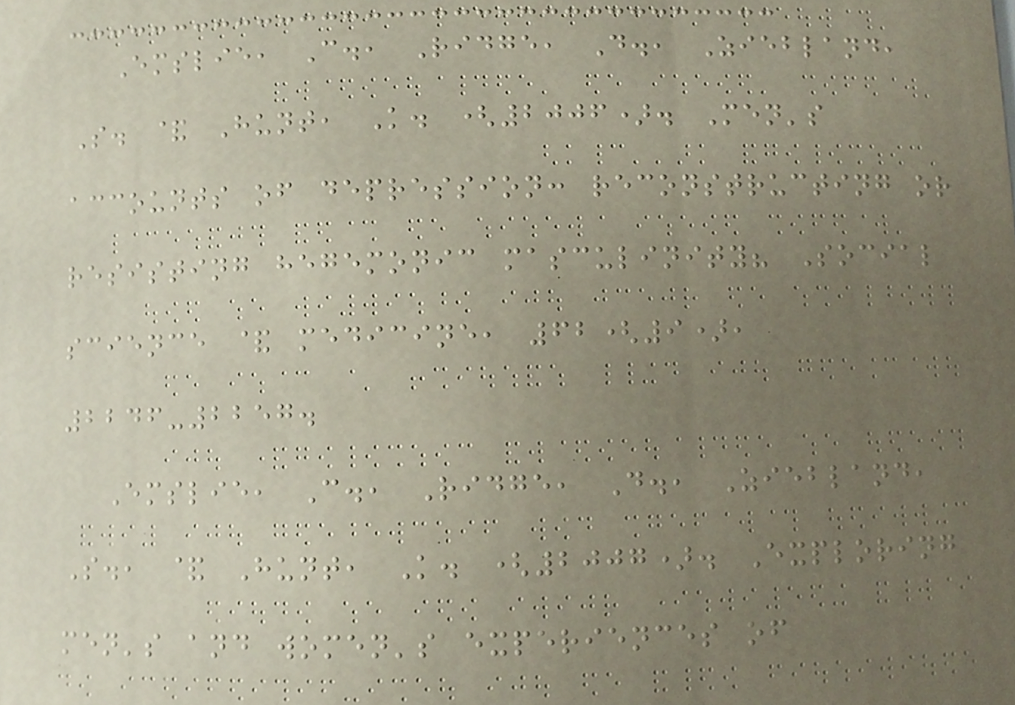Emslie, C., Ridge, D., Ziebland,
S. & Hunt, K. (2006). Men's
accounts of depression: reconstructing or
resisting hegemonic masculinity? Social
science & medicine, 62(9),
2246-2257.
Emslie, C., Ridge, D., Ziebland,
S., & Hunt, K. (2007). Exploring
men's and women's experiences of
